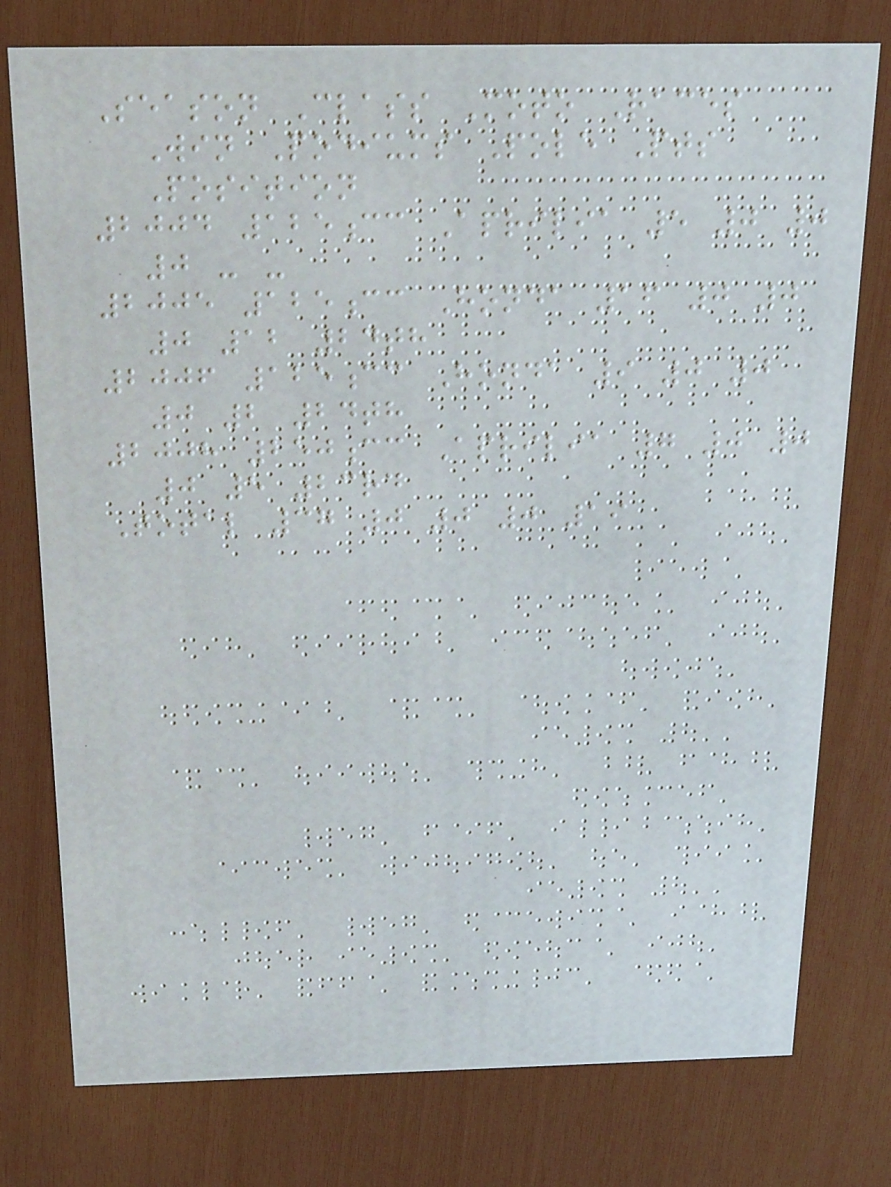Season Class Moto Races
Win Podiums Pole Pts
Position
2004 125cc Aprilia 5 0 0
0 - -
2005 125cc Honda 16 0 0
0 12 24th
2006 125cc Honda 9 0 0
0 2 24th
2008 250cc Aprilia 7 0 0
0 5 23rd
Total 37 0 0 0 19
